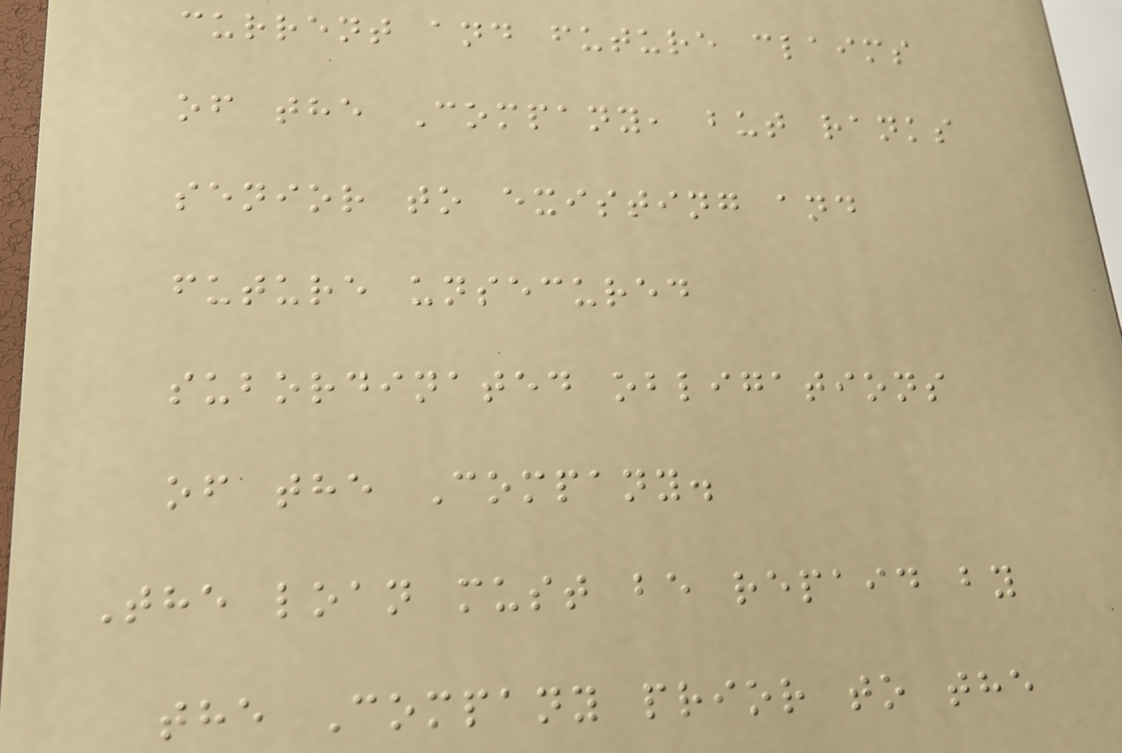current and future claims
of the Company, but ranks
senior to existing and
future unsecured
subordinated obligations
of the Company.
The loan must be repaid by
the Company prior to the
